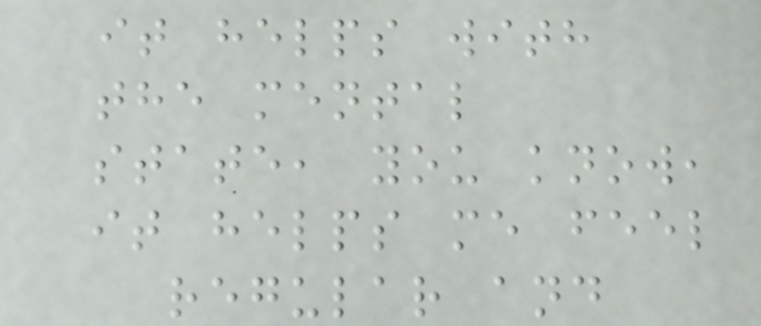it helps with
the mental
state, you know,
it helps me feel
regular and
